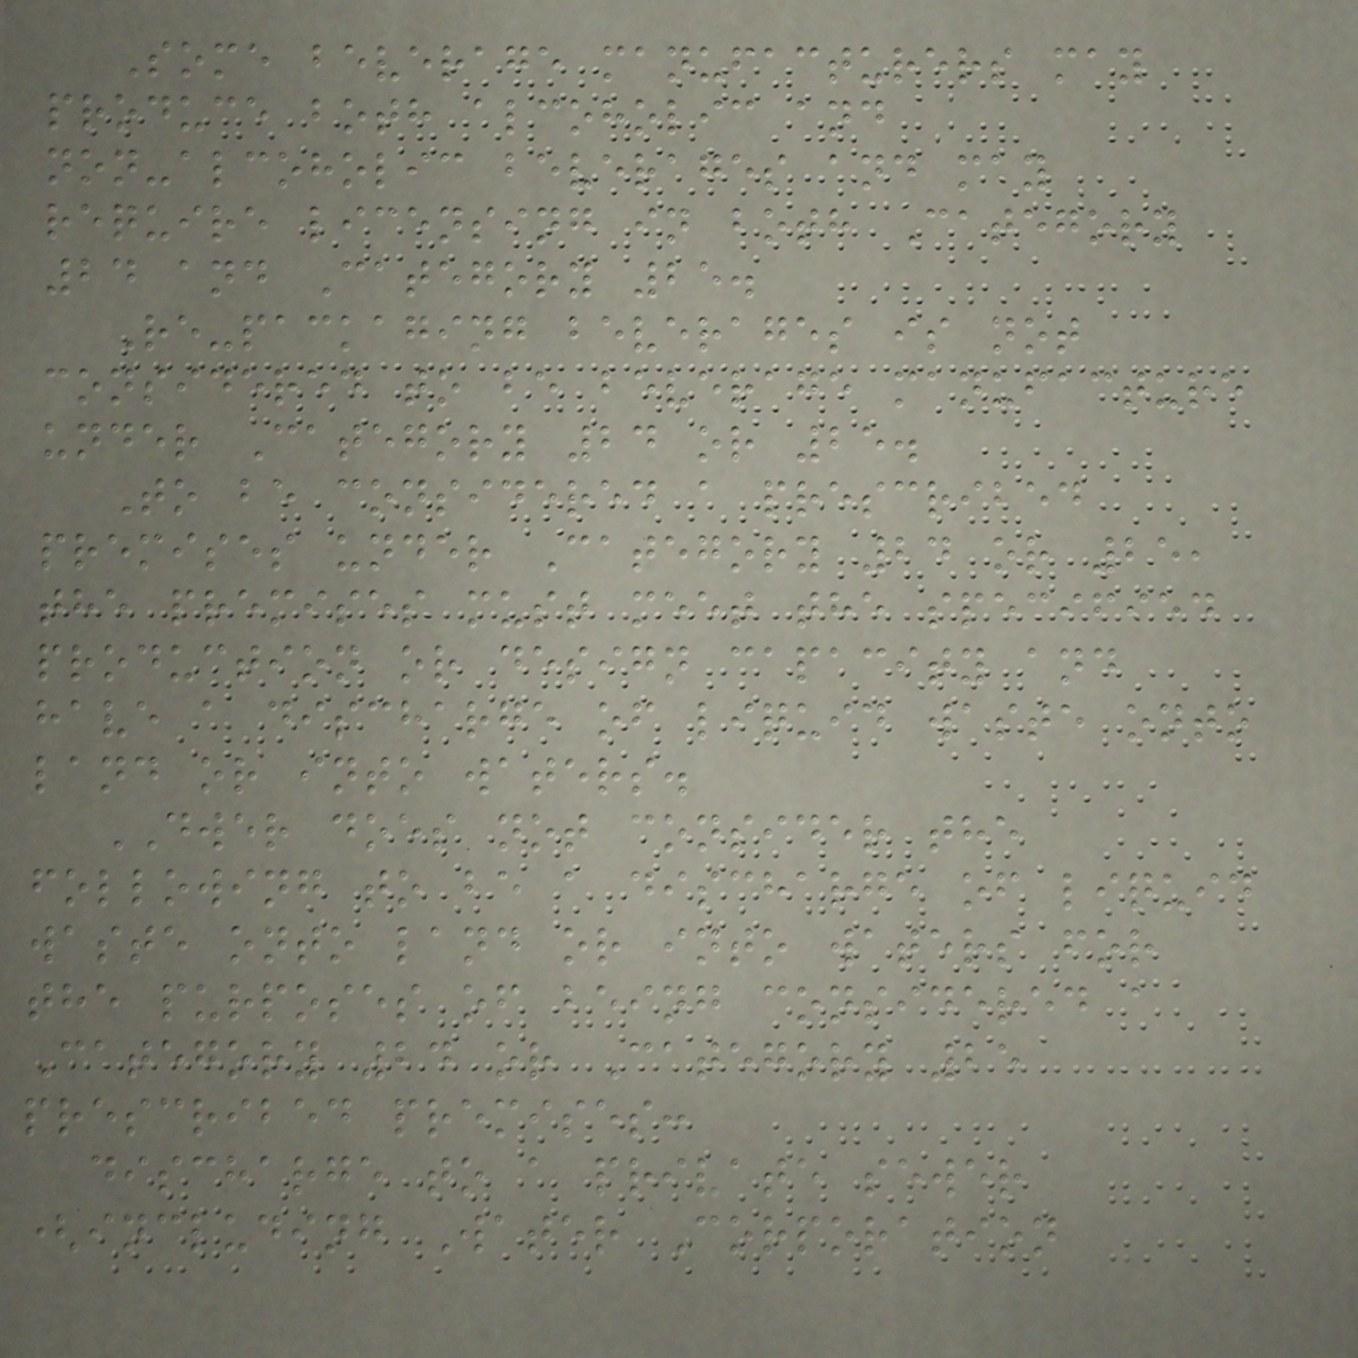Some beverage manufacturers may
produce both alcoholic and
non-alcoholic beverages and may
require licensing in both Category
24 and Category 25.
Re-packaging beverages is not
considered to be beverage manufacture
under Category 24 or 25.
To be considered a prescribed
premises under Category 24 or 25,
the premises must meet the specified
production or design capacity and
have a discharge of liquid waste onto
land or into waters.
DWER does not consider the
following to be a discharge of liquid
waste onto land or into waters for
the purposes of being considered a
Category 24 or Category 25
prescribed premises:
discharge to a private sewer
(including Water Corporation
